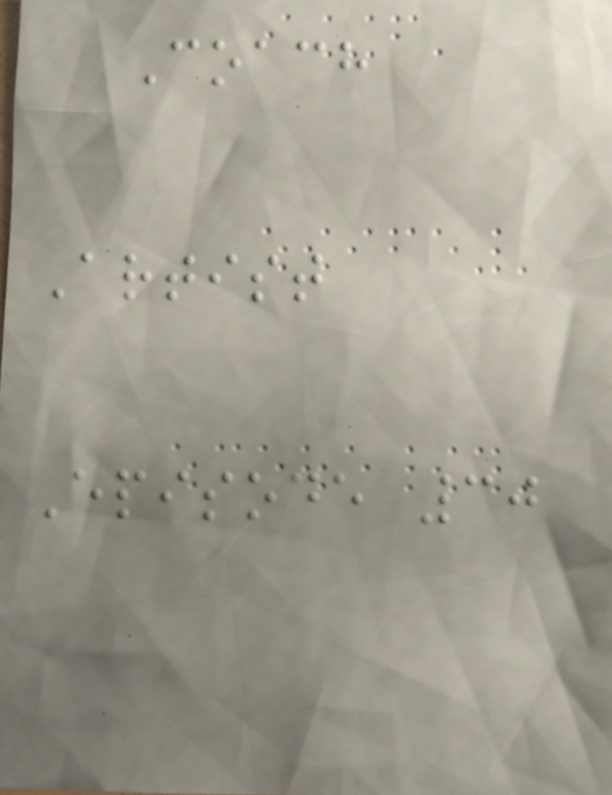Coach
Artist
Episode 30
